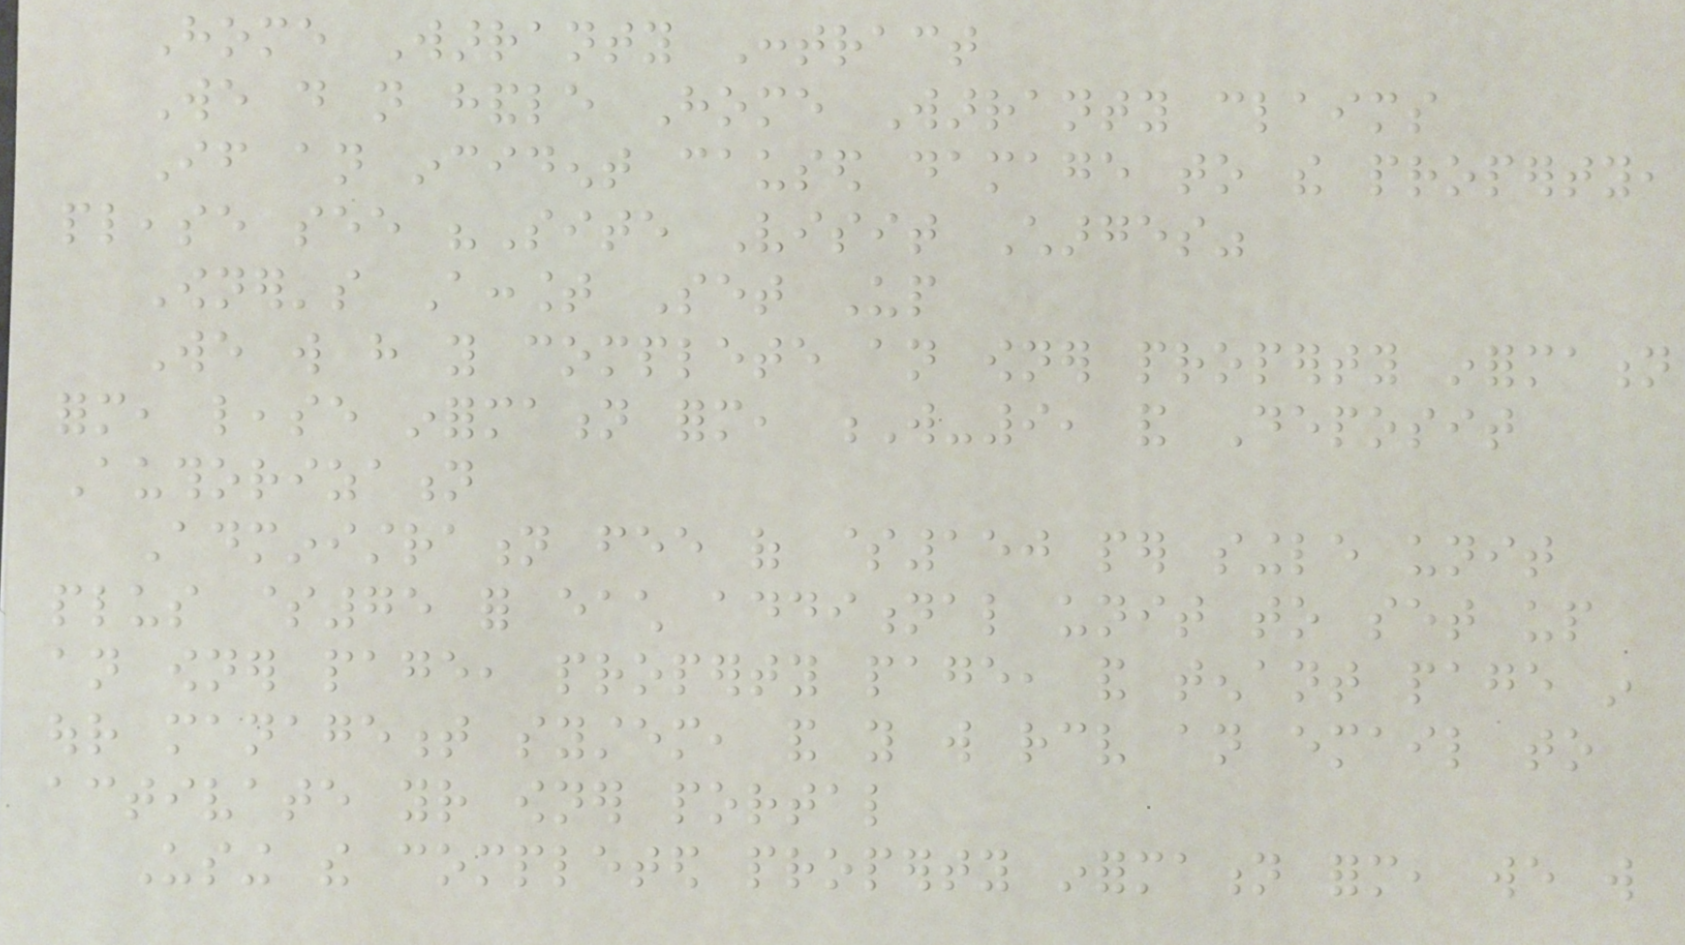Home Warranty Contract
We do not handle Home Warranty claims
If an incident caused damage to the property,
please see "Site Visit Charges"
Owner's Account Set Up
We will have you complete an owner property information
form, lease information form, W-9, and Deposit
Authorization
Administration fee of $150 per single unit
plus $75 for each additional unit to set up
an owner page, property page, and tenant page in
our management system, and you will receive an email to
activate your owner portal
Using the completed property information form, we will
